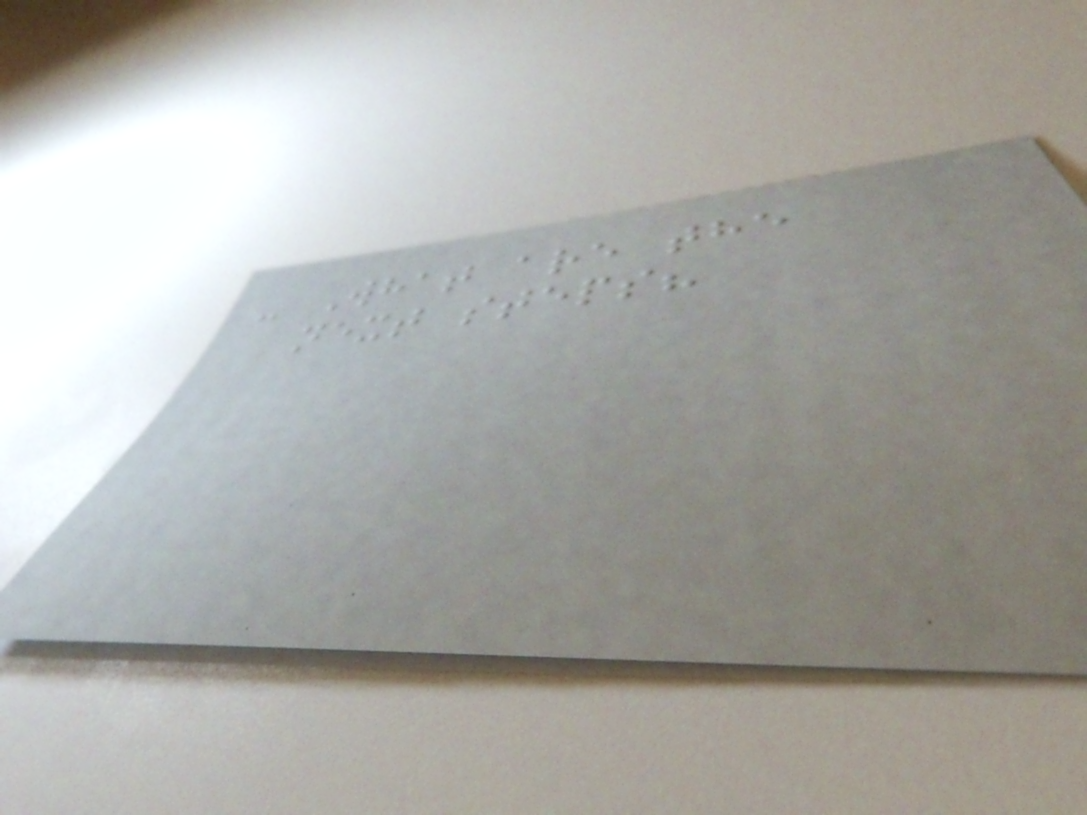- What are the
next steps?
